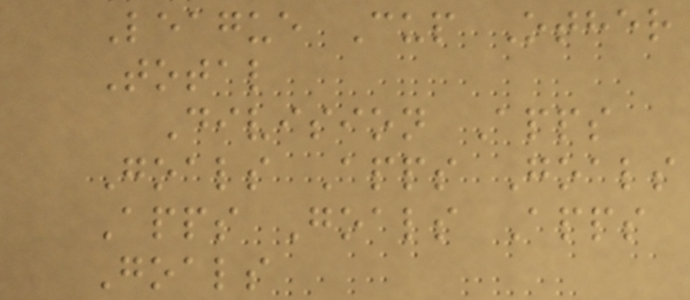League Cup Other
Total
Division Apps
Goals Apps Goals
Apps Goals Apps
Goals
